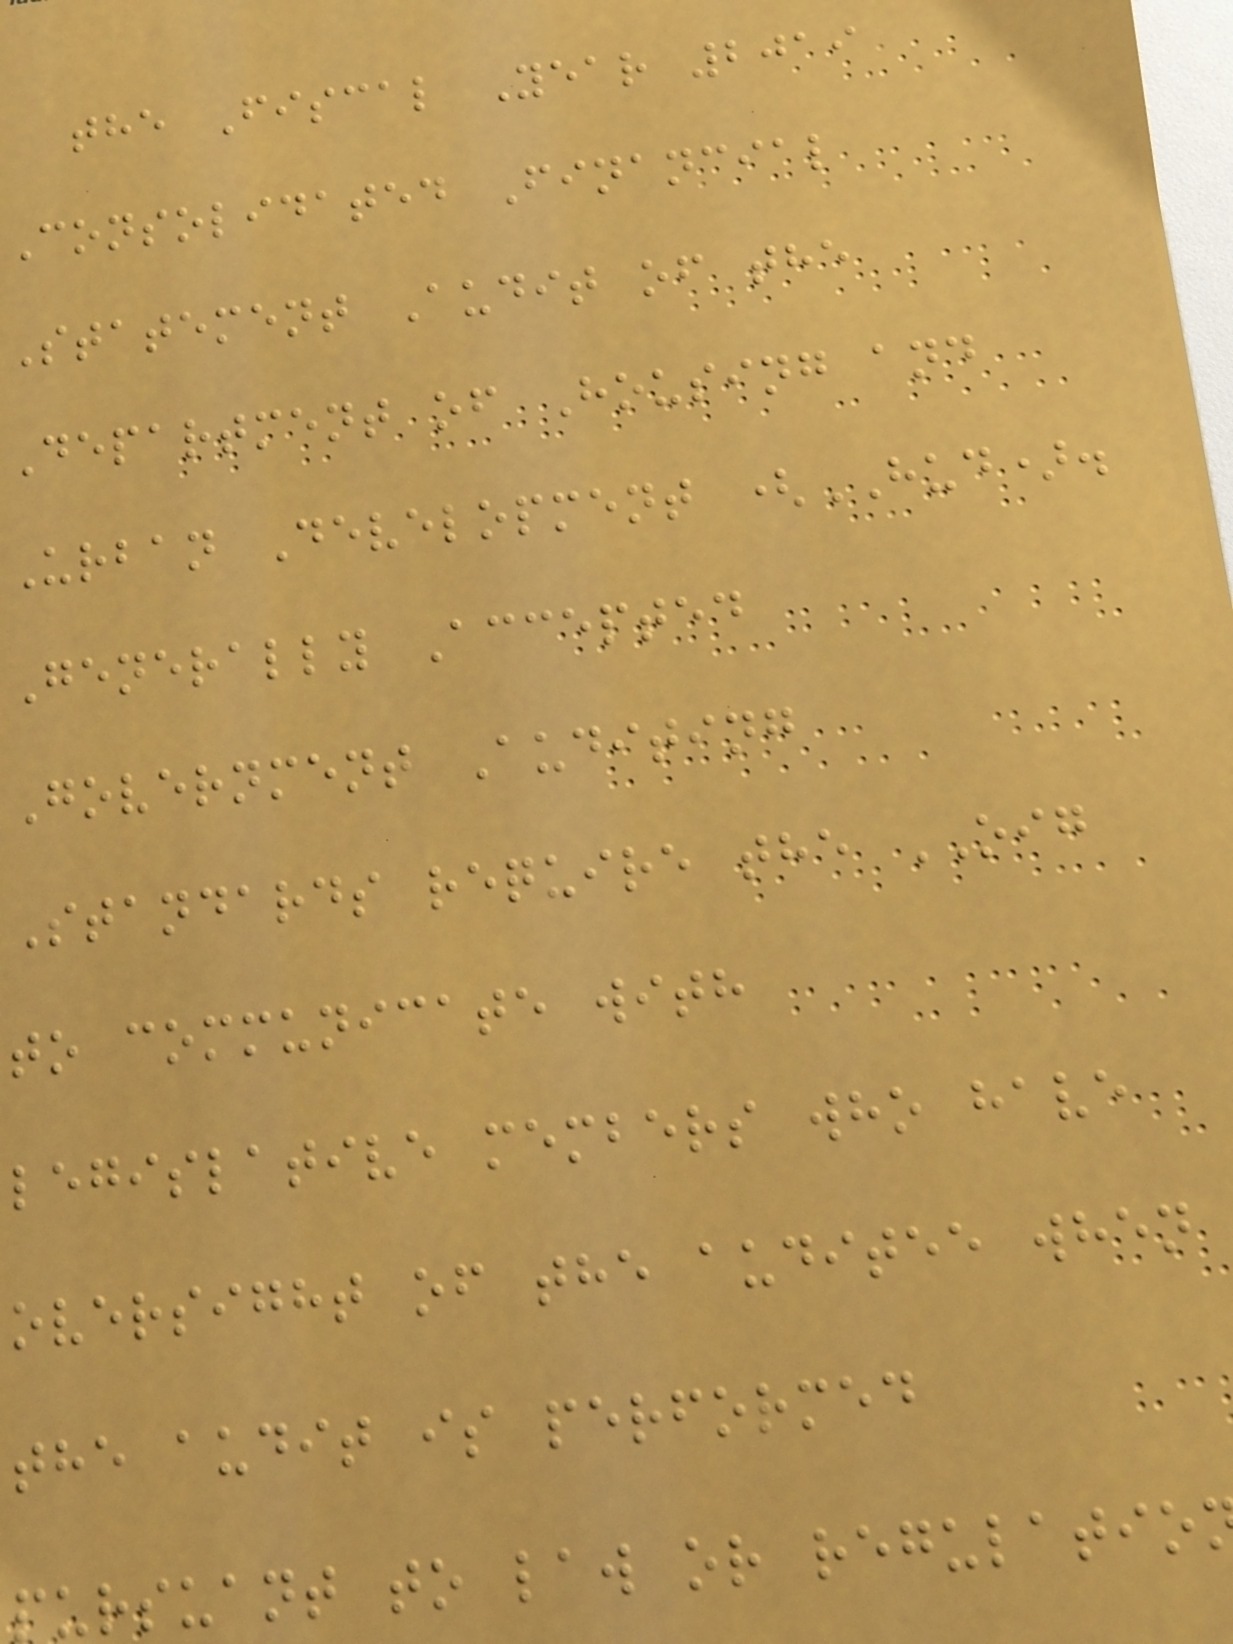the Fiscal Year 2019
Consolidated Financial
Statement Audit of the
Department of Housing and
Urban Development (HUD).
Generally Accepted
Government Auditing
Standards require the OIG
to communicate with
legislative members who have
oversight of the auditee when
the audit is performed
pursuant to law or regulatio
